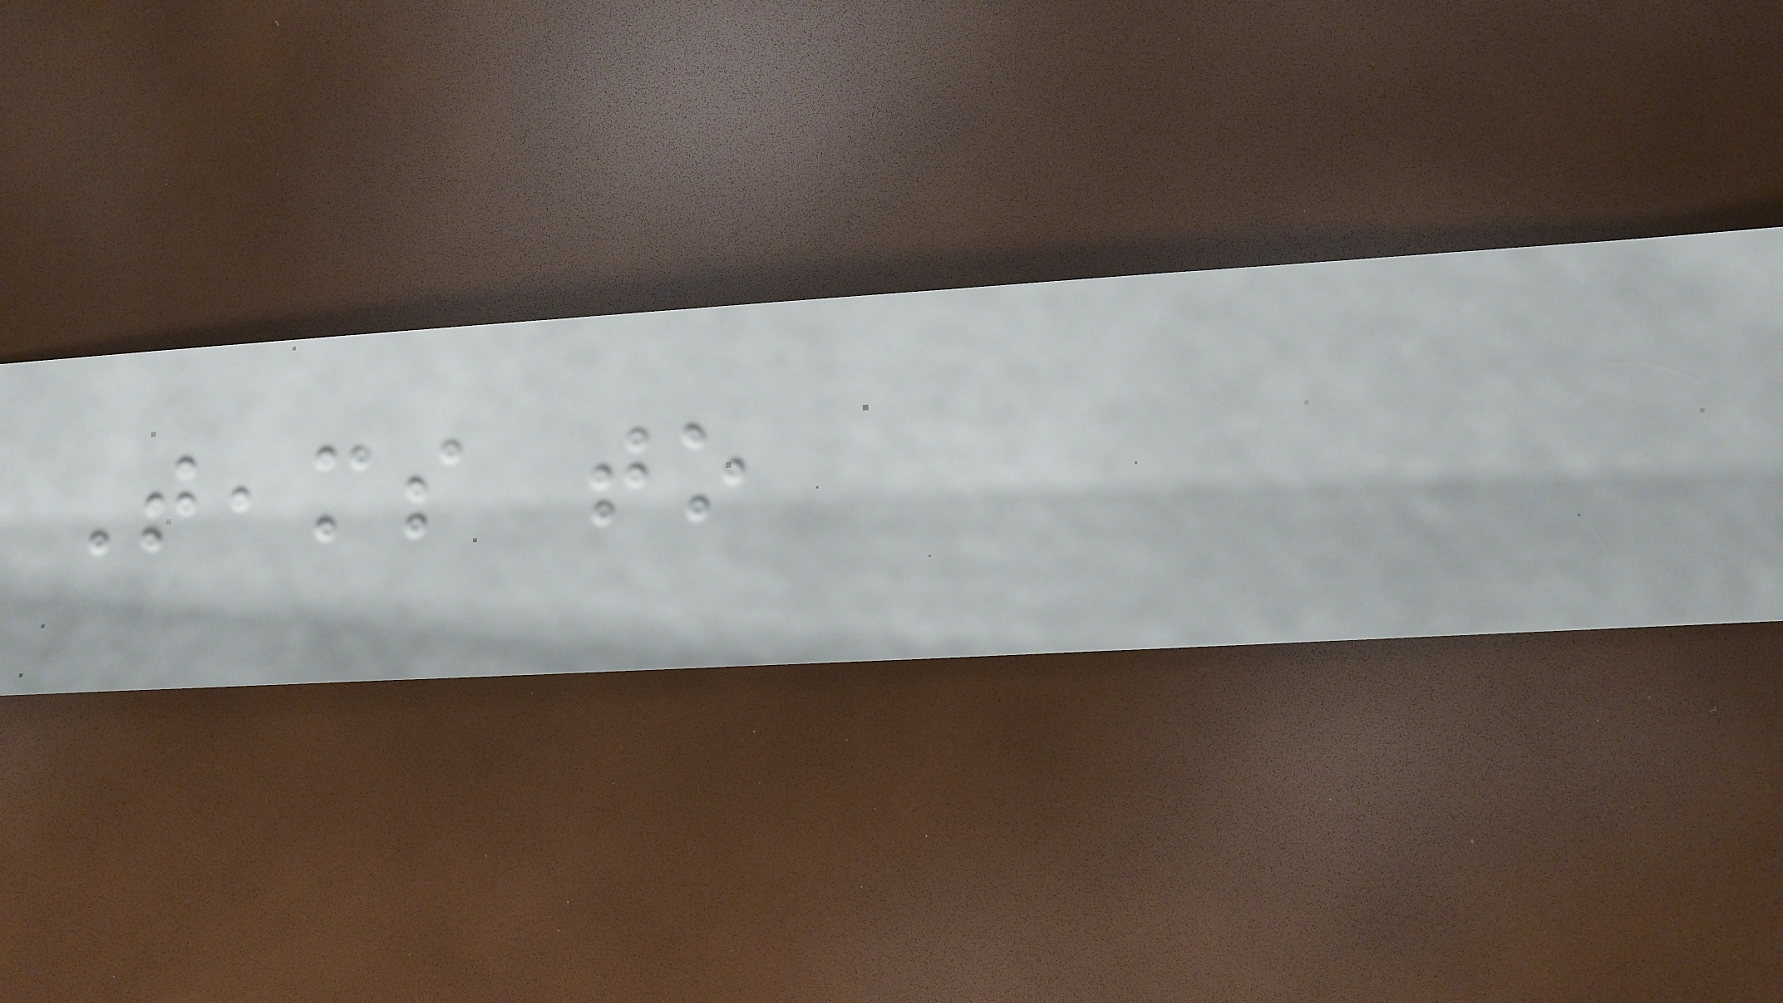Teams to
